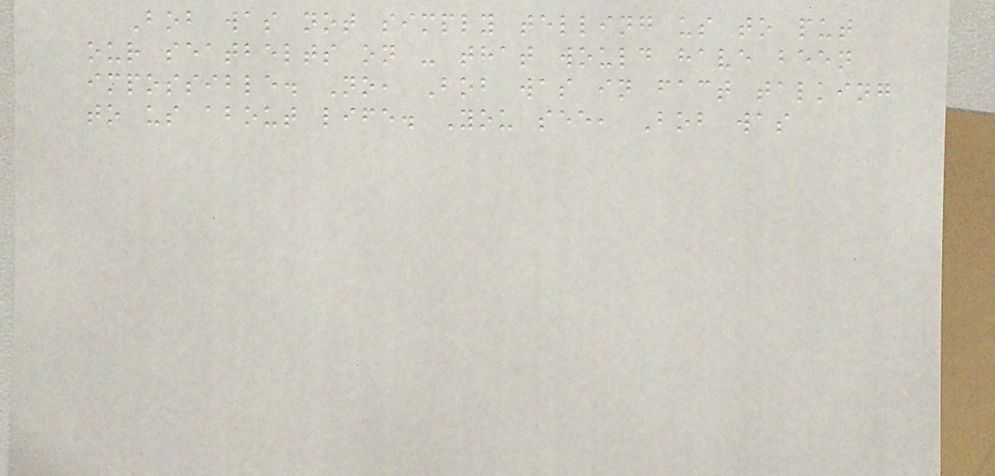Bob was not simply telling us to put
our seatbelts on - that would have been
impossible. No, Bob was in fact talking
to us about life. You see, Bob was
